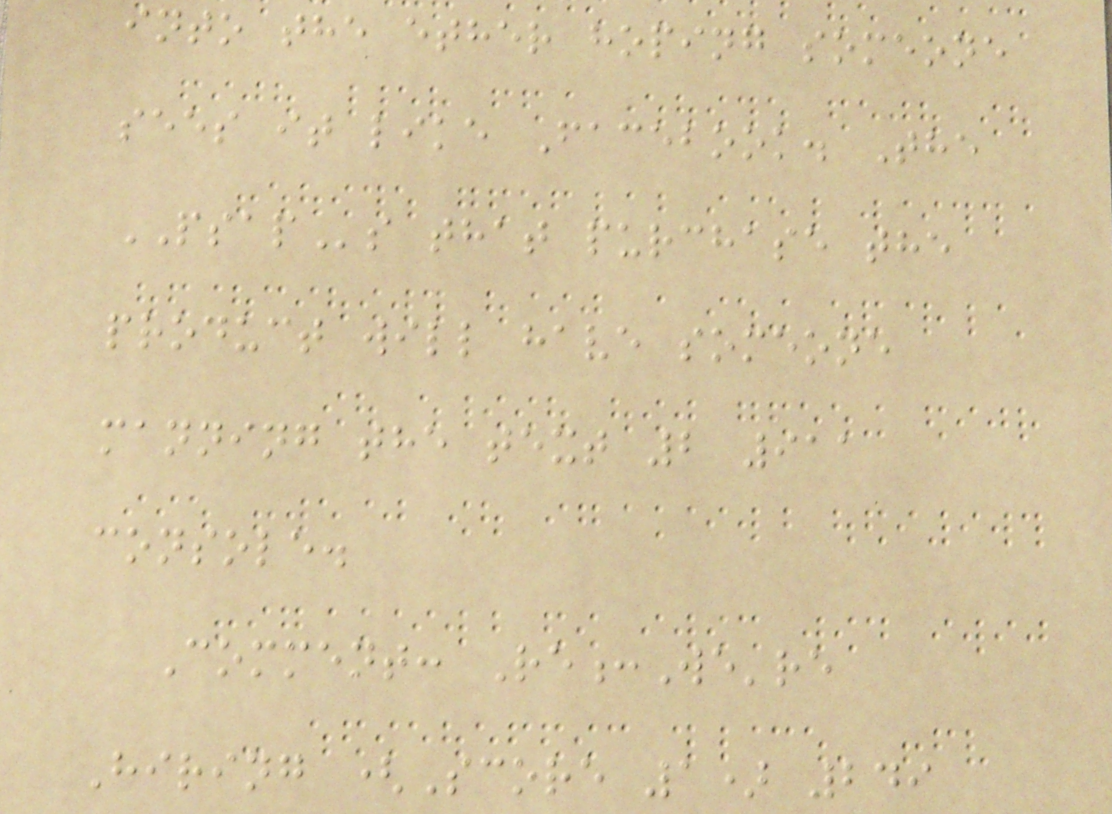into the ether hoping someone
sees it like Facebook. The
PSAPs that purchase the
product will have someone
manning the text 2 911
console.
Comment: Re:We're
Hiring (Score 1) 249
